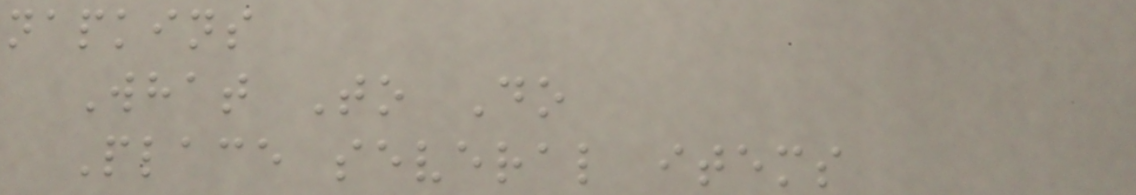napkins
What To Do
Place several items
